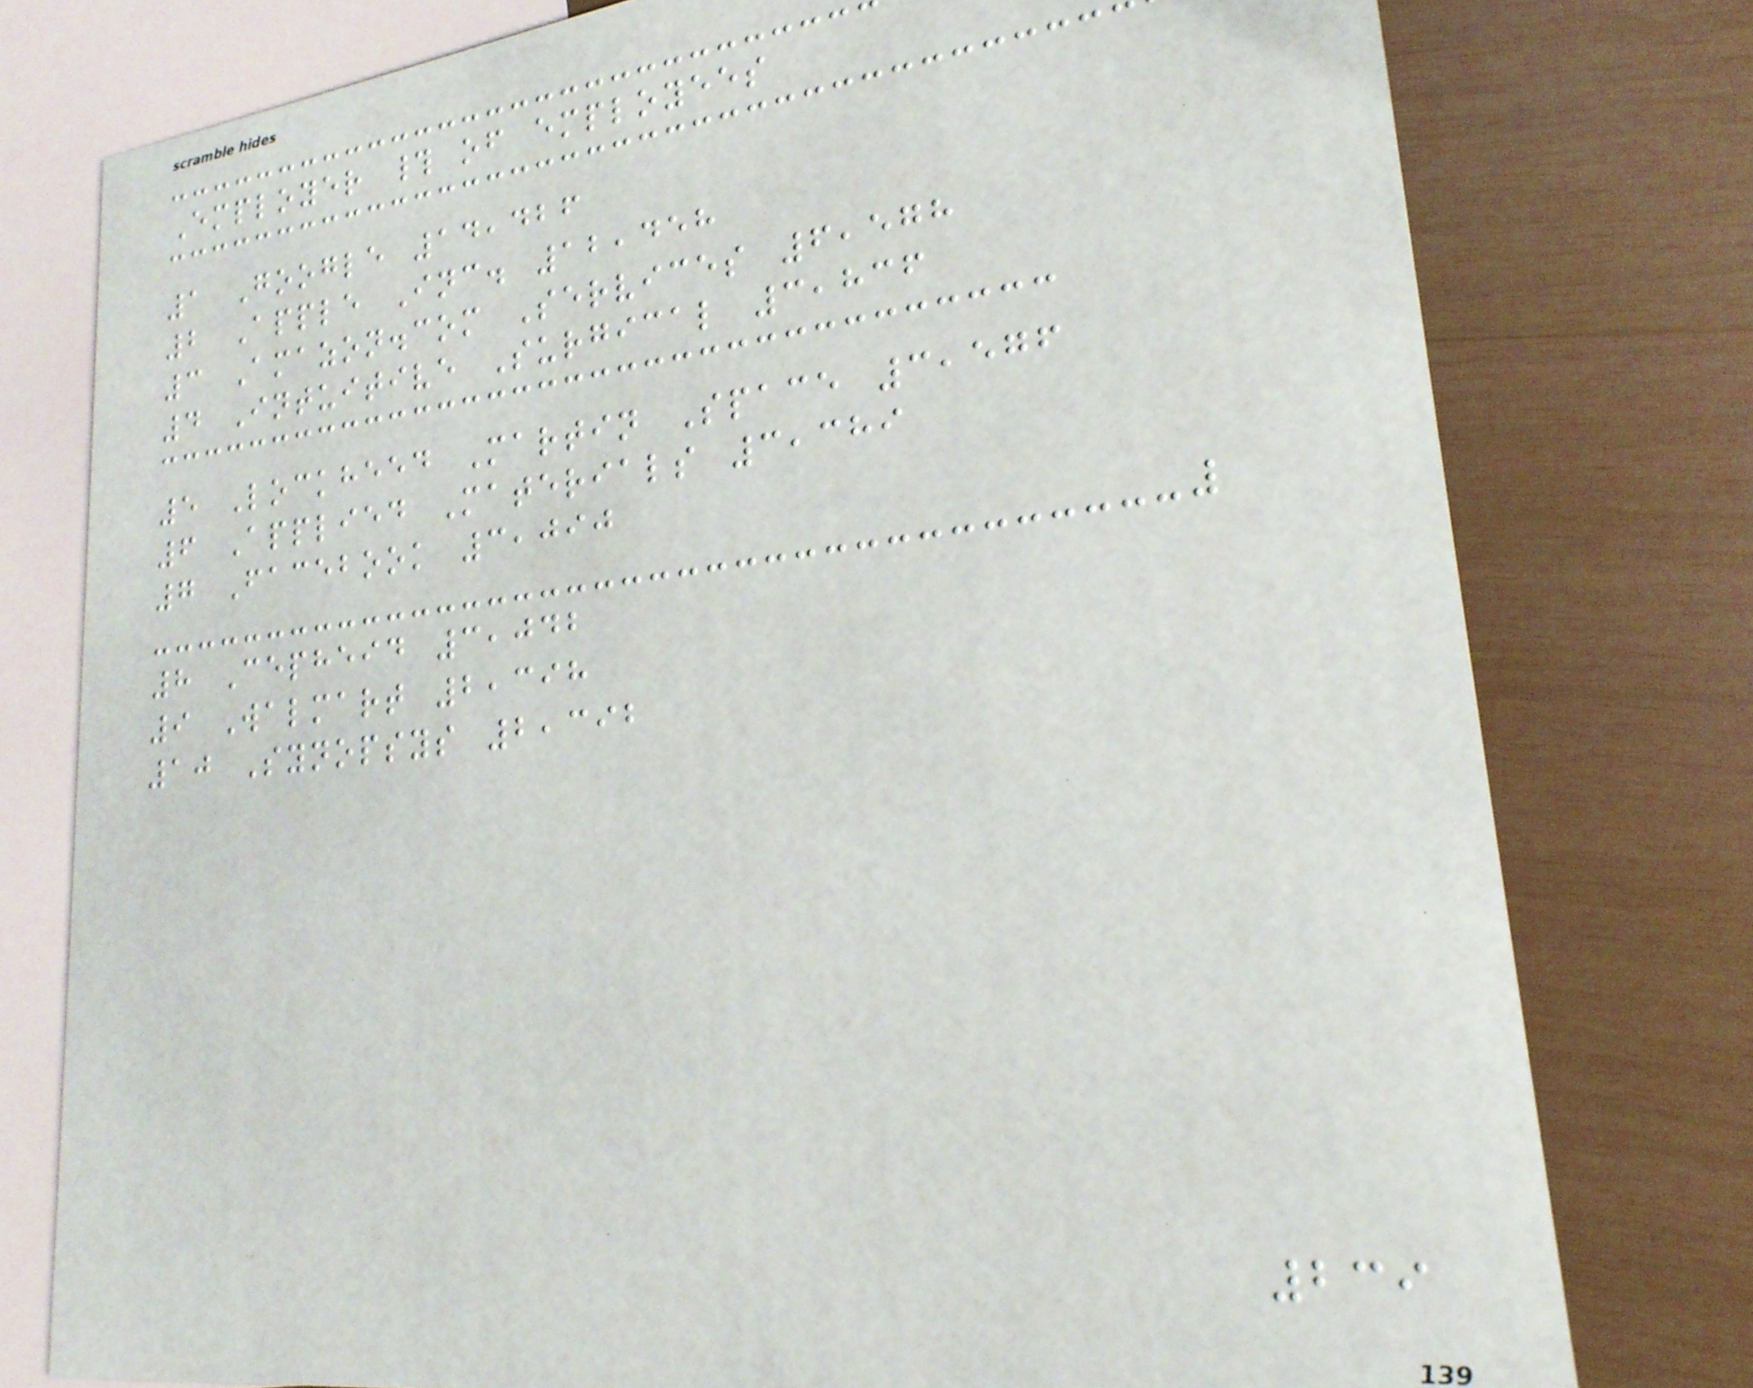Employer # of employees
1 Google 14,426
2 Apple Inc. 12,458
3 Amazon.com Services 6,578
4 Intuitive Surgical 3,836
5 Lockheed Martin Space 3,576
6 Applied Materials 3,389
7 Facebook 3,090
8 Cepheid 3,042
9 Walmart 2,398
10 Synopsys 2,392
239
